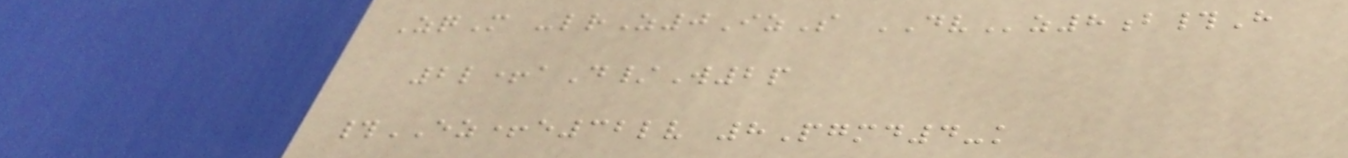ZqM -lrZ0IzS DVz8b#H
2l+aD/W2p
#EZ+e32lv 8Pgmd4-k
